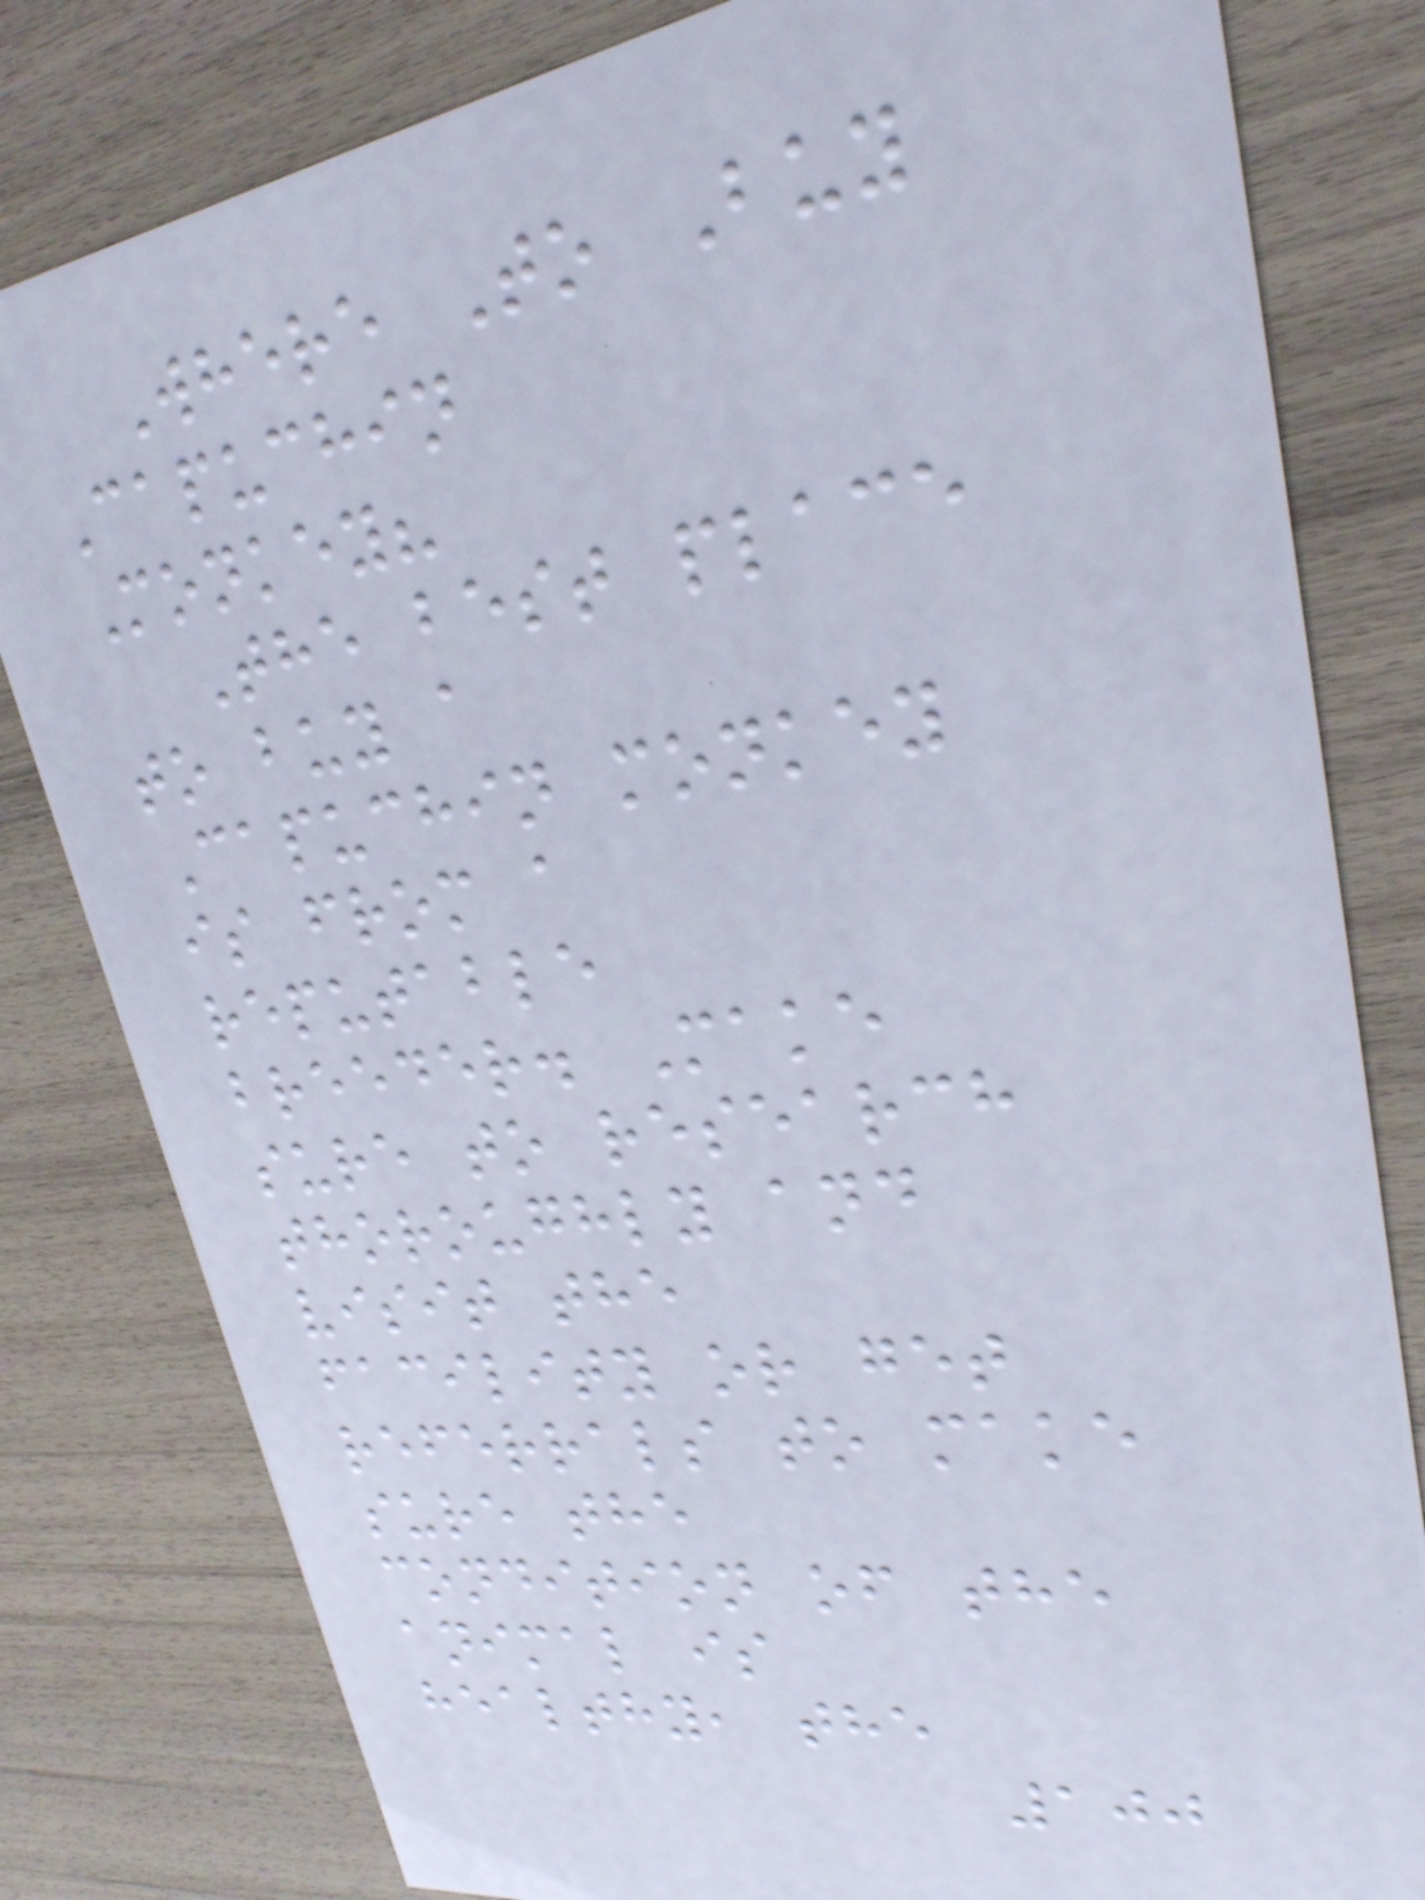Where To Buy
Capuchin
Monkey?
The best place
to buy a
Capuchin monkey
is from a
reputable
breeder. Make
sure to research
thoroughly and
visit the
facility or get
referrals to make
sure the
condition of the
animal is
healthy, the
100
